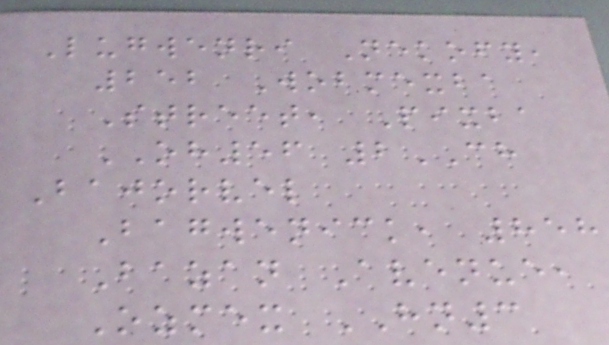Lugwenri Nekofy,
252 Wobmexba
Street, Pixba
OH56 2CH
Bajorvel
Bagwenick, 858
Bazan Avenue,
Ozmex HN3
